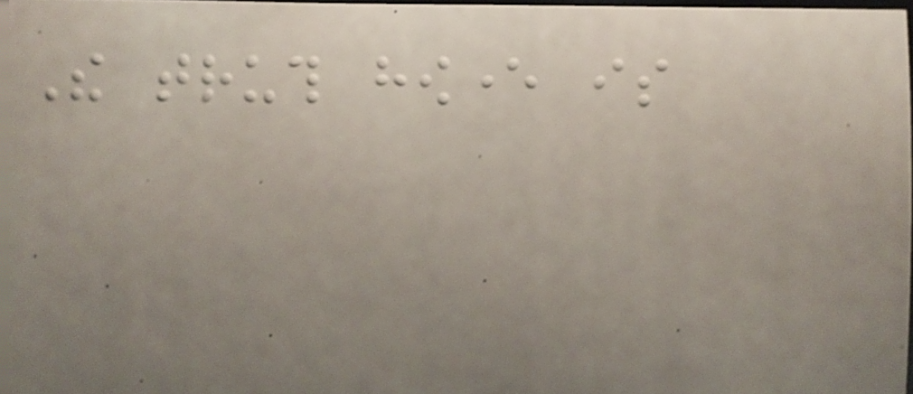The truth however is
